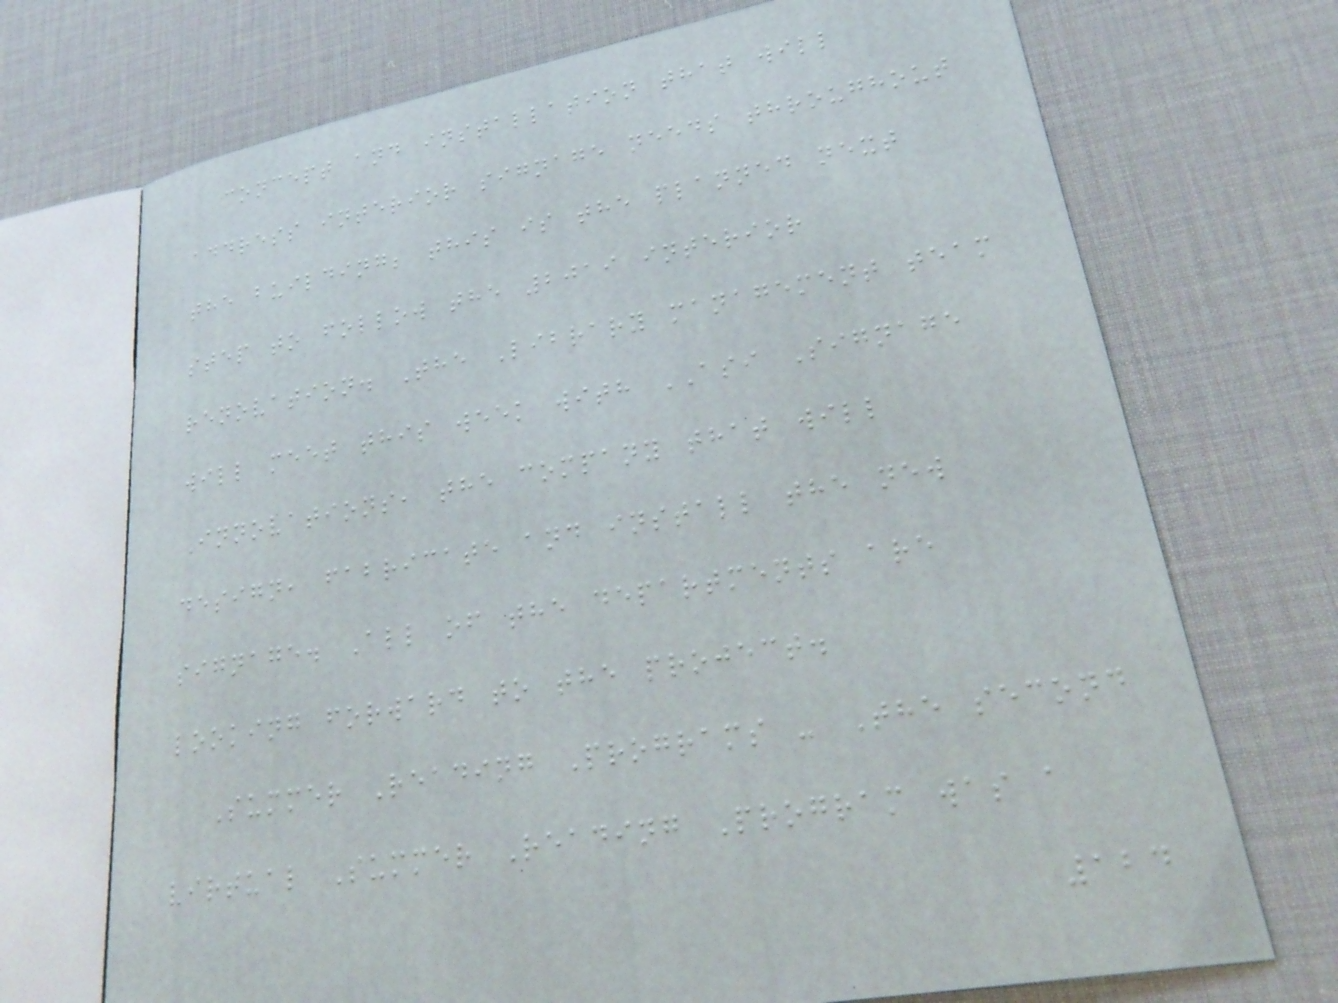concept and installation that will
address interior signage needs throughout
the building; this is the planned next
step to follow the 2019 interior
renovation. The Library management team
will meet this week with ASI Signage
Innovations, the company that will
design, fabricate and install the new
signage. All of the departments are
looking forward to the project.
Summer Reading Programs - The second
virtual Summer Reading Program was a
124
